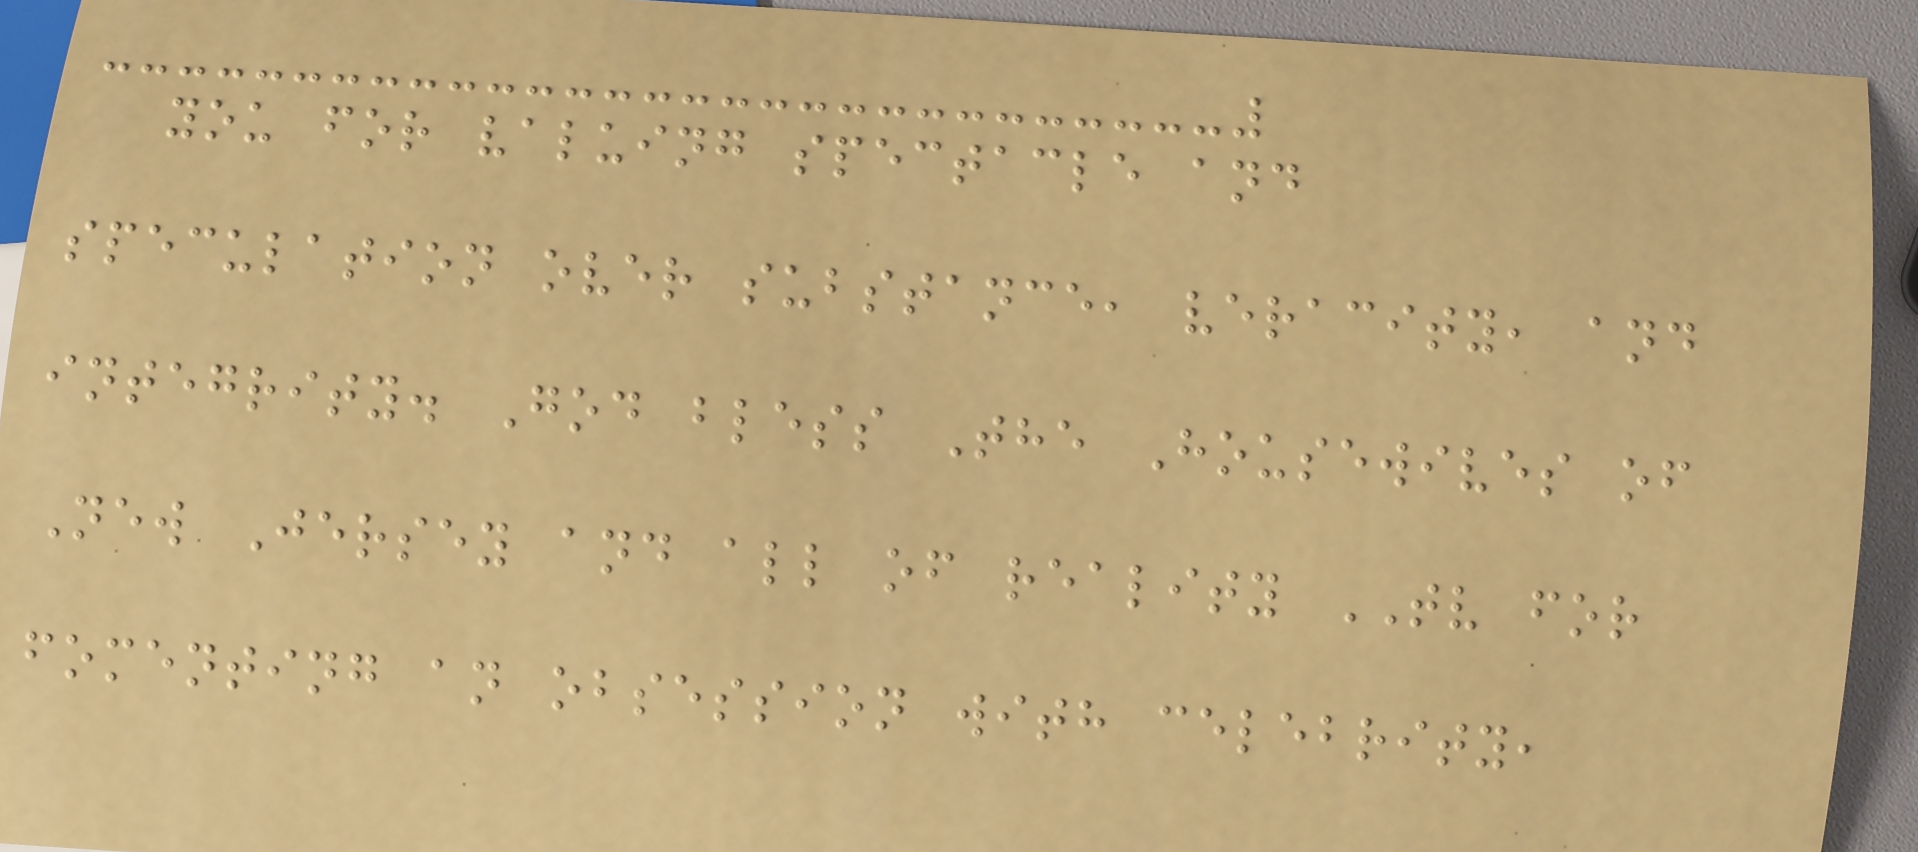you for valuing spectacle and
speculation over substance, veracity, and
integrity. God bless The Housewives of
New Jersey and all of reality TV for
fomenting an obsession with celebrity,
